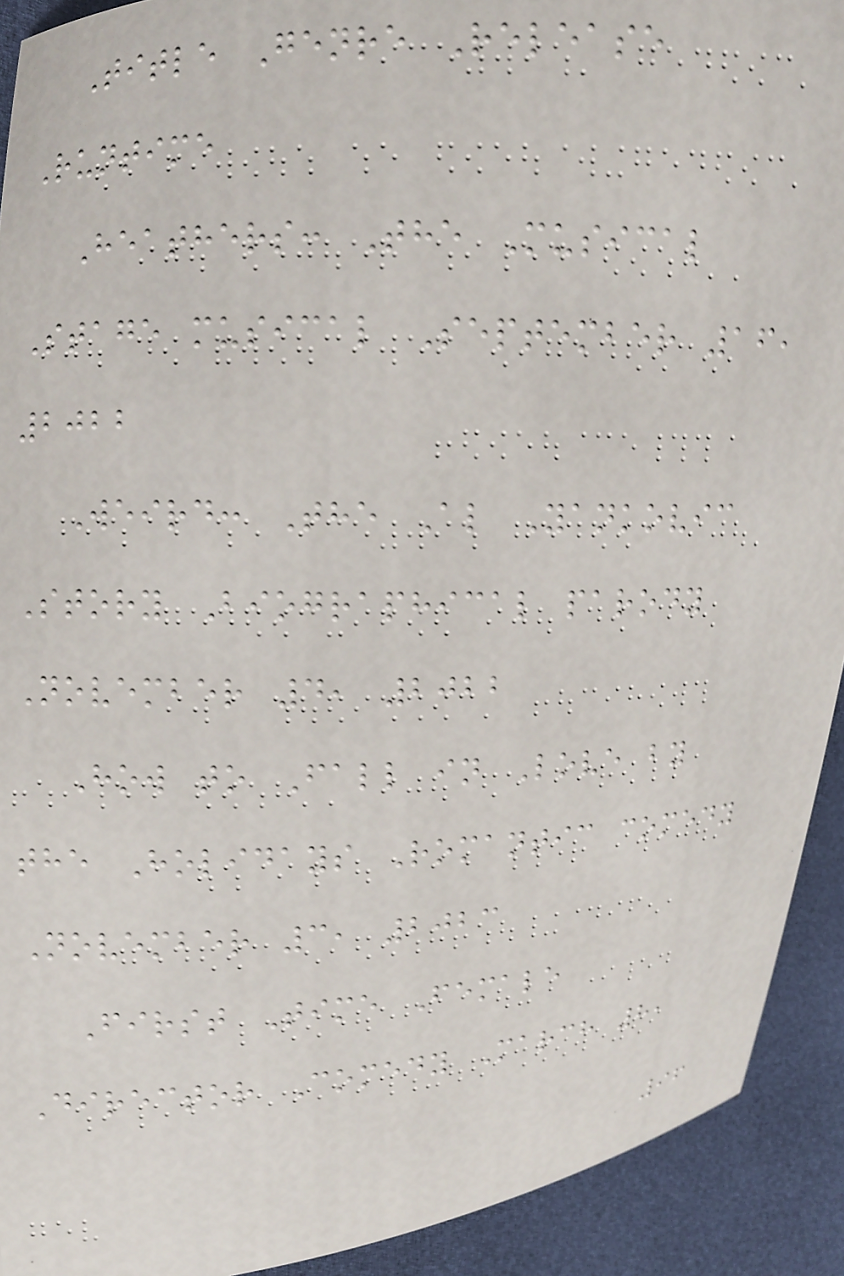Title Genre Release
Runtime
Heathers: The Musical
Stage musical September 16,
2022
Weird: The Al Yankovic
Story Biographical parody
November 4, 2022
How to Fall in Love by
the Holidays Romantic comedy
November 3, 2023
First Time Female
Director Comedy March 8,
96
